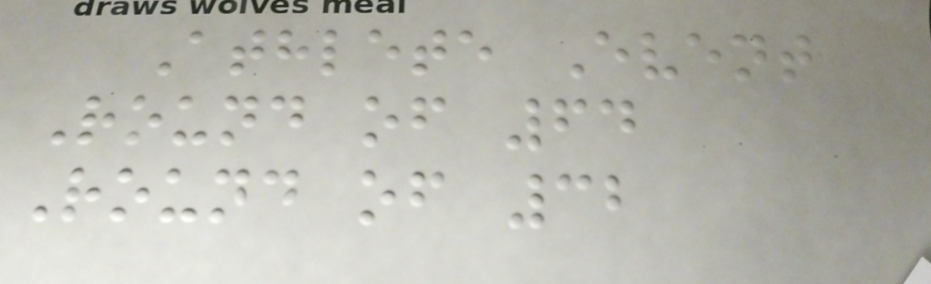Athlete Event
Round of 64
Round of 32
